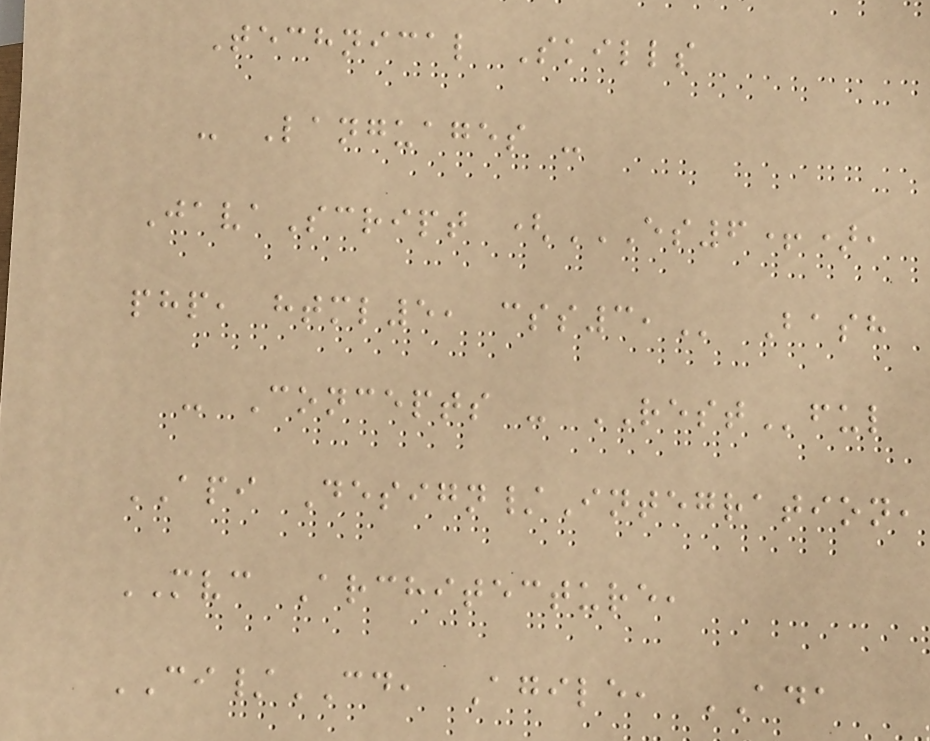Technical Skills
- Languages -
JavaScript (ES6+),
PHP, HTML5, CSS3, Bash
- Concepts - RESTful
API Design/Integration,
MVC Architecture,
CI/CD, Agile, ADA
